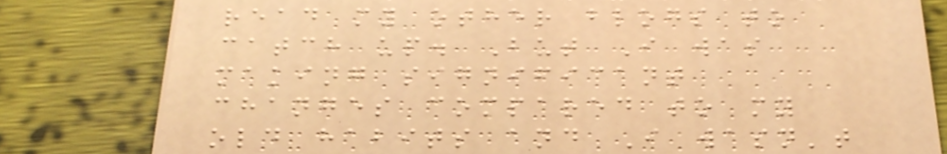read my other blogs to
catch up. But I was
making significant
changes compared to my
old habits and I wasn't
